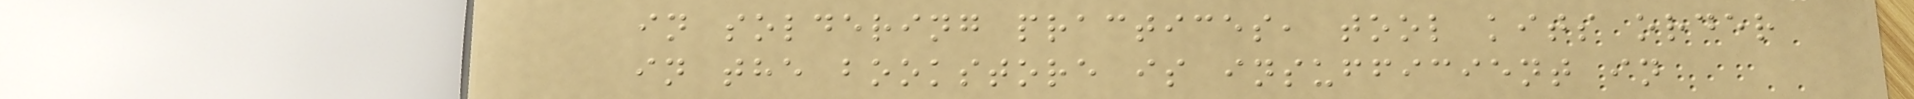in soldering practices, tool kits order
in the bookstore is insufficient in
